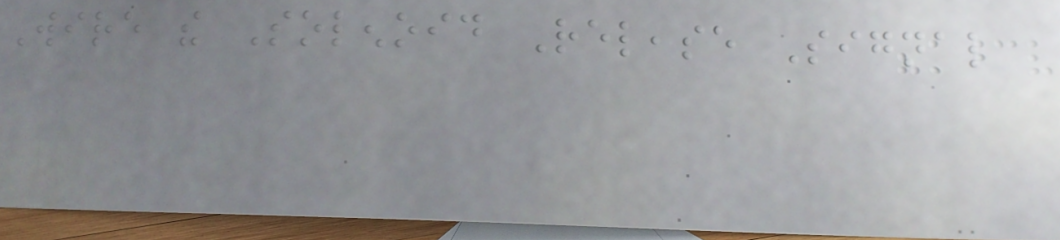Wire the Solenoid Release Signal
